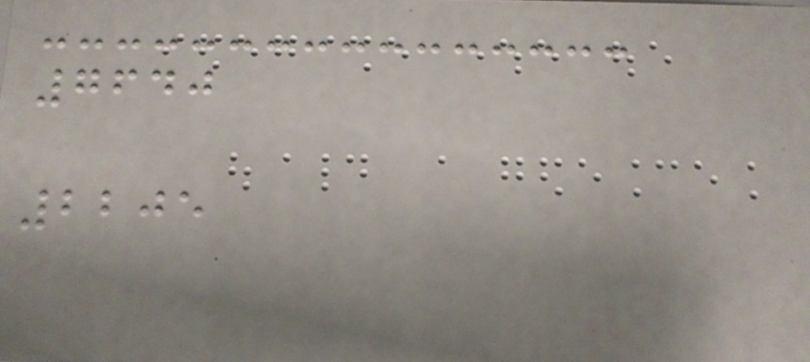7640
2205
